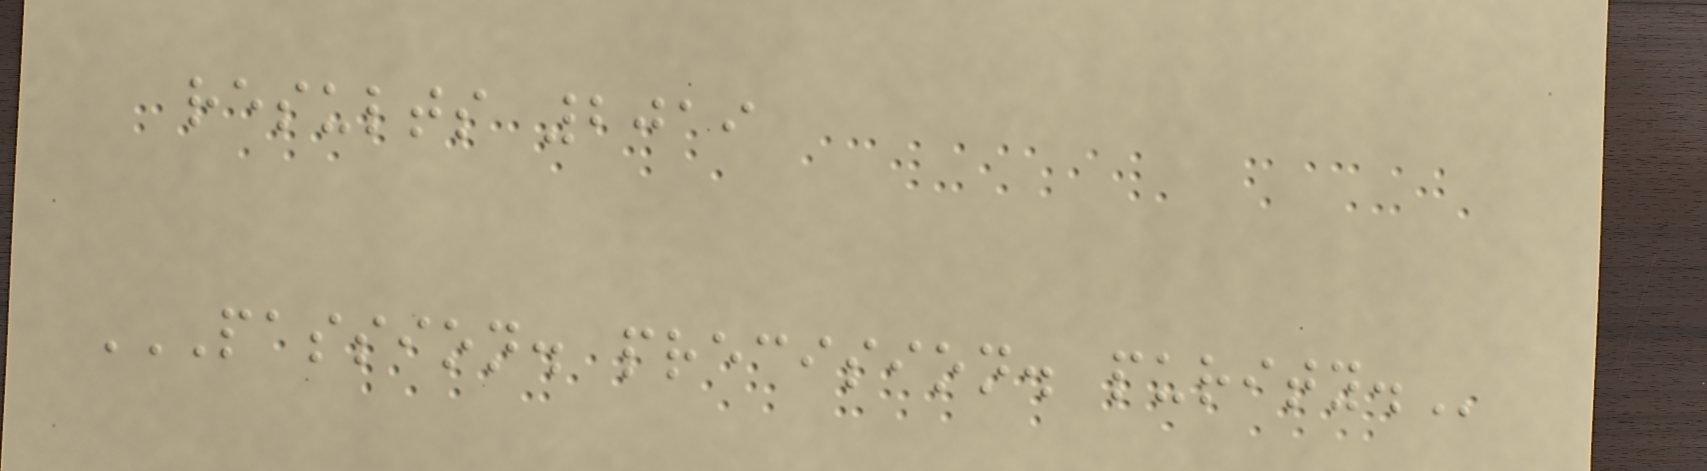results 2019
PASSION. PRECISION. PURITY.
